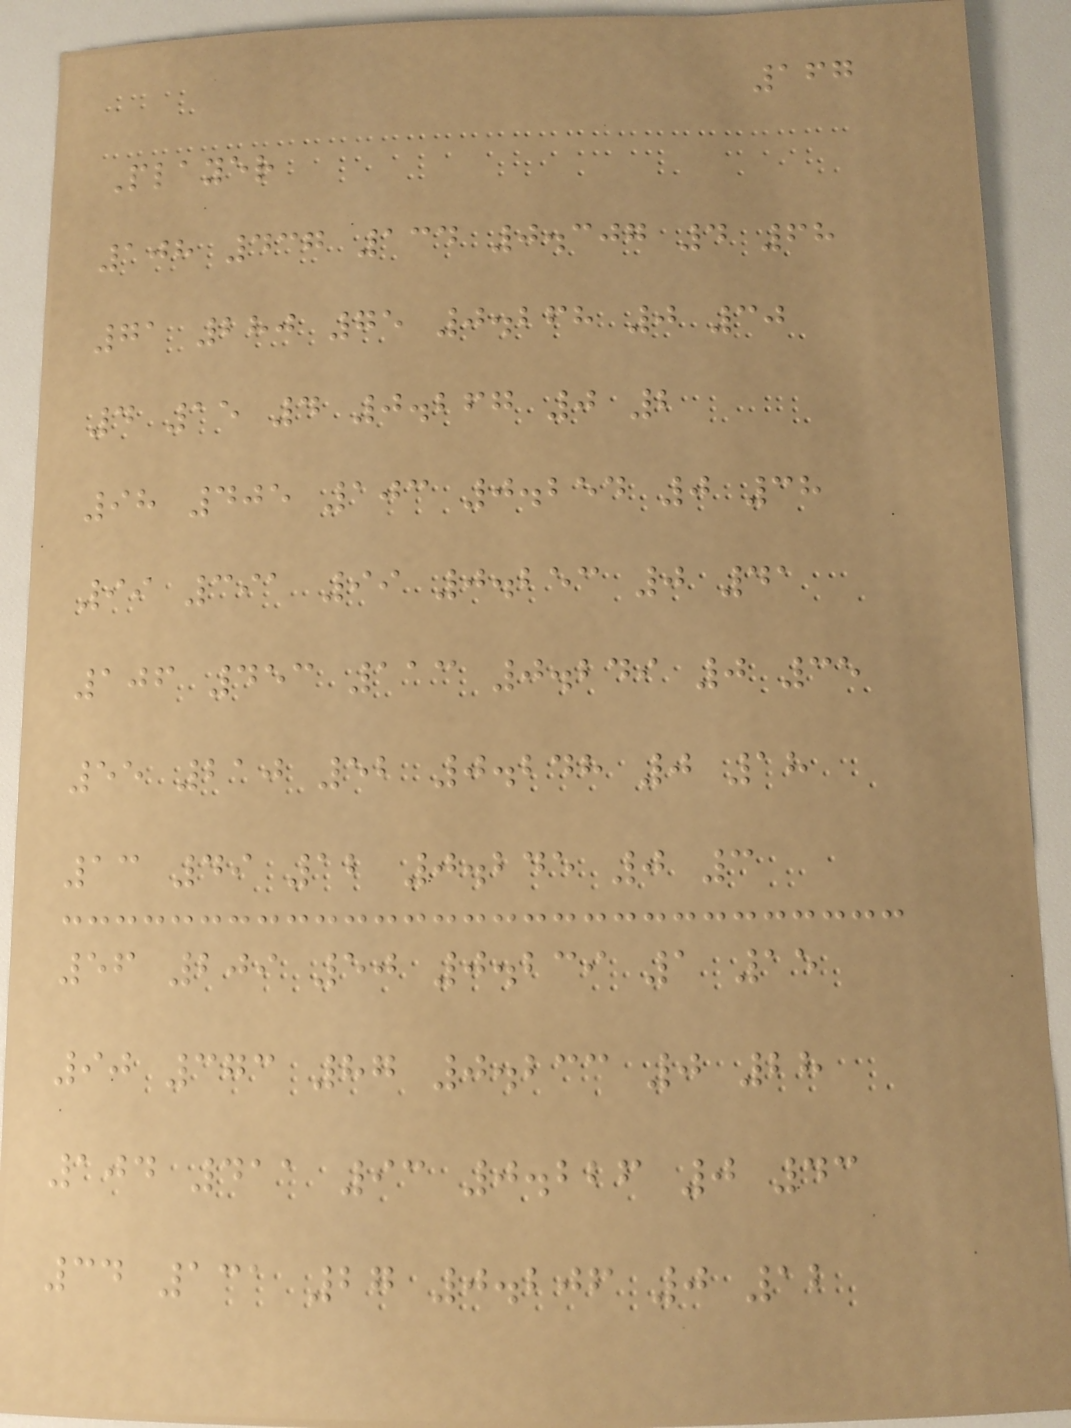167
Player
108 437 134 0.307 4 68
71 280 75 0.268 0 30
4 15 4 0.267 0 2
98 405 103 0.254 0 38
99 391 99 0.253 0 41
106 453 113 0.249 0 35
55 210 52 0.248 0 18
13 49 12 0.245 0 3
56 209 50 0.239 1 15
90 373 87 0.233 0 28
104 411 93 0.226 0 43
34 131 27 0.206 0 12
